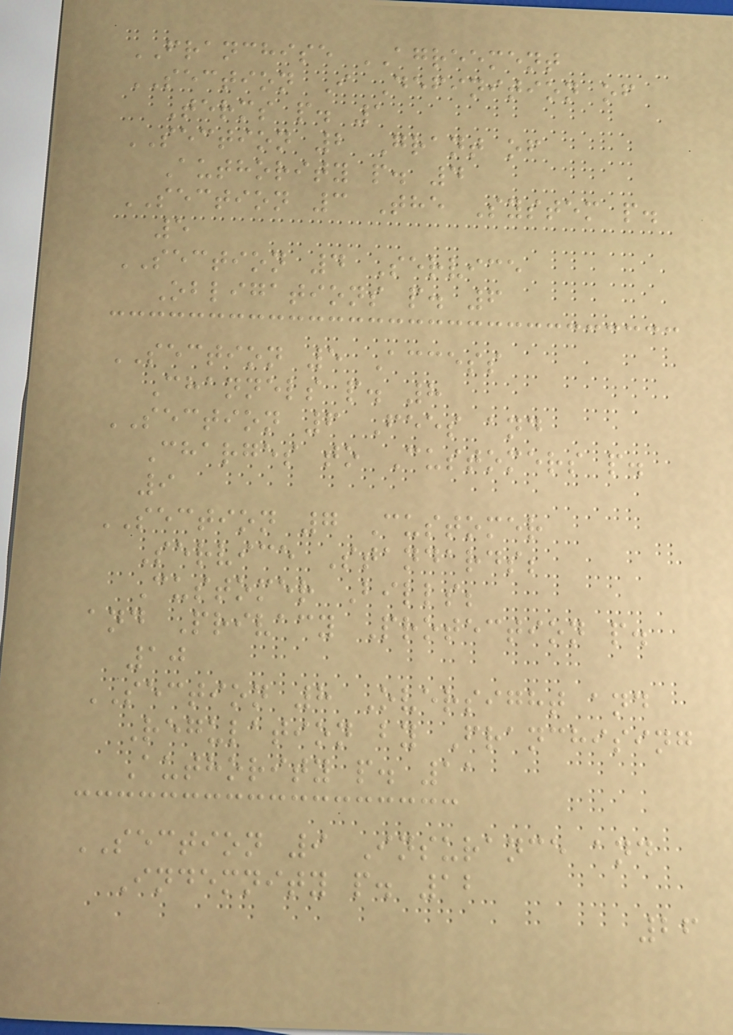FRANCHISE AGREEMENT
SECTION I Definition of
Terms p. 1
SECTION 2 Grant of
Authority p. 4
SECTION 3 The System p.
5
SECTION 4 Service
Obligations p. 6
SECTION 5 Access
Channels p. 8
SECTION 6 Fees and
Charges to Customers p.
9
SECTION 7 Customer
Service Standards;
Customer Bills;
and Privacy Protection p.
10
SECTION 8 Oversight and
Regulation by Franchising
Authority p. 11
SECTION 9 Insurance and
Indemnity p. 12
26
